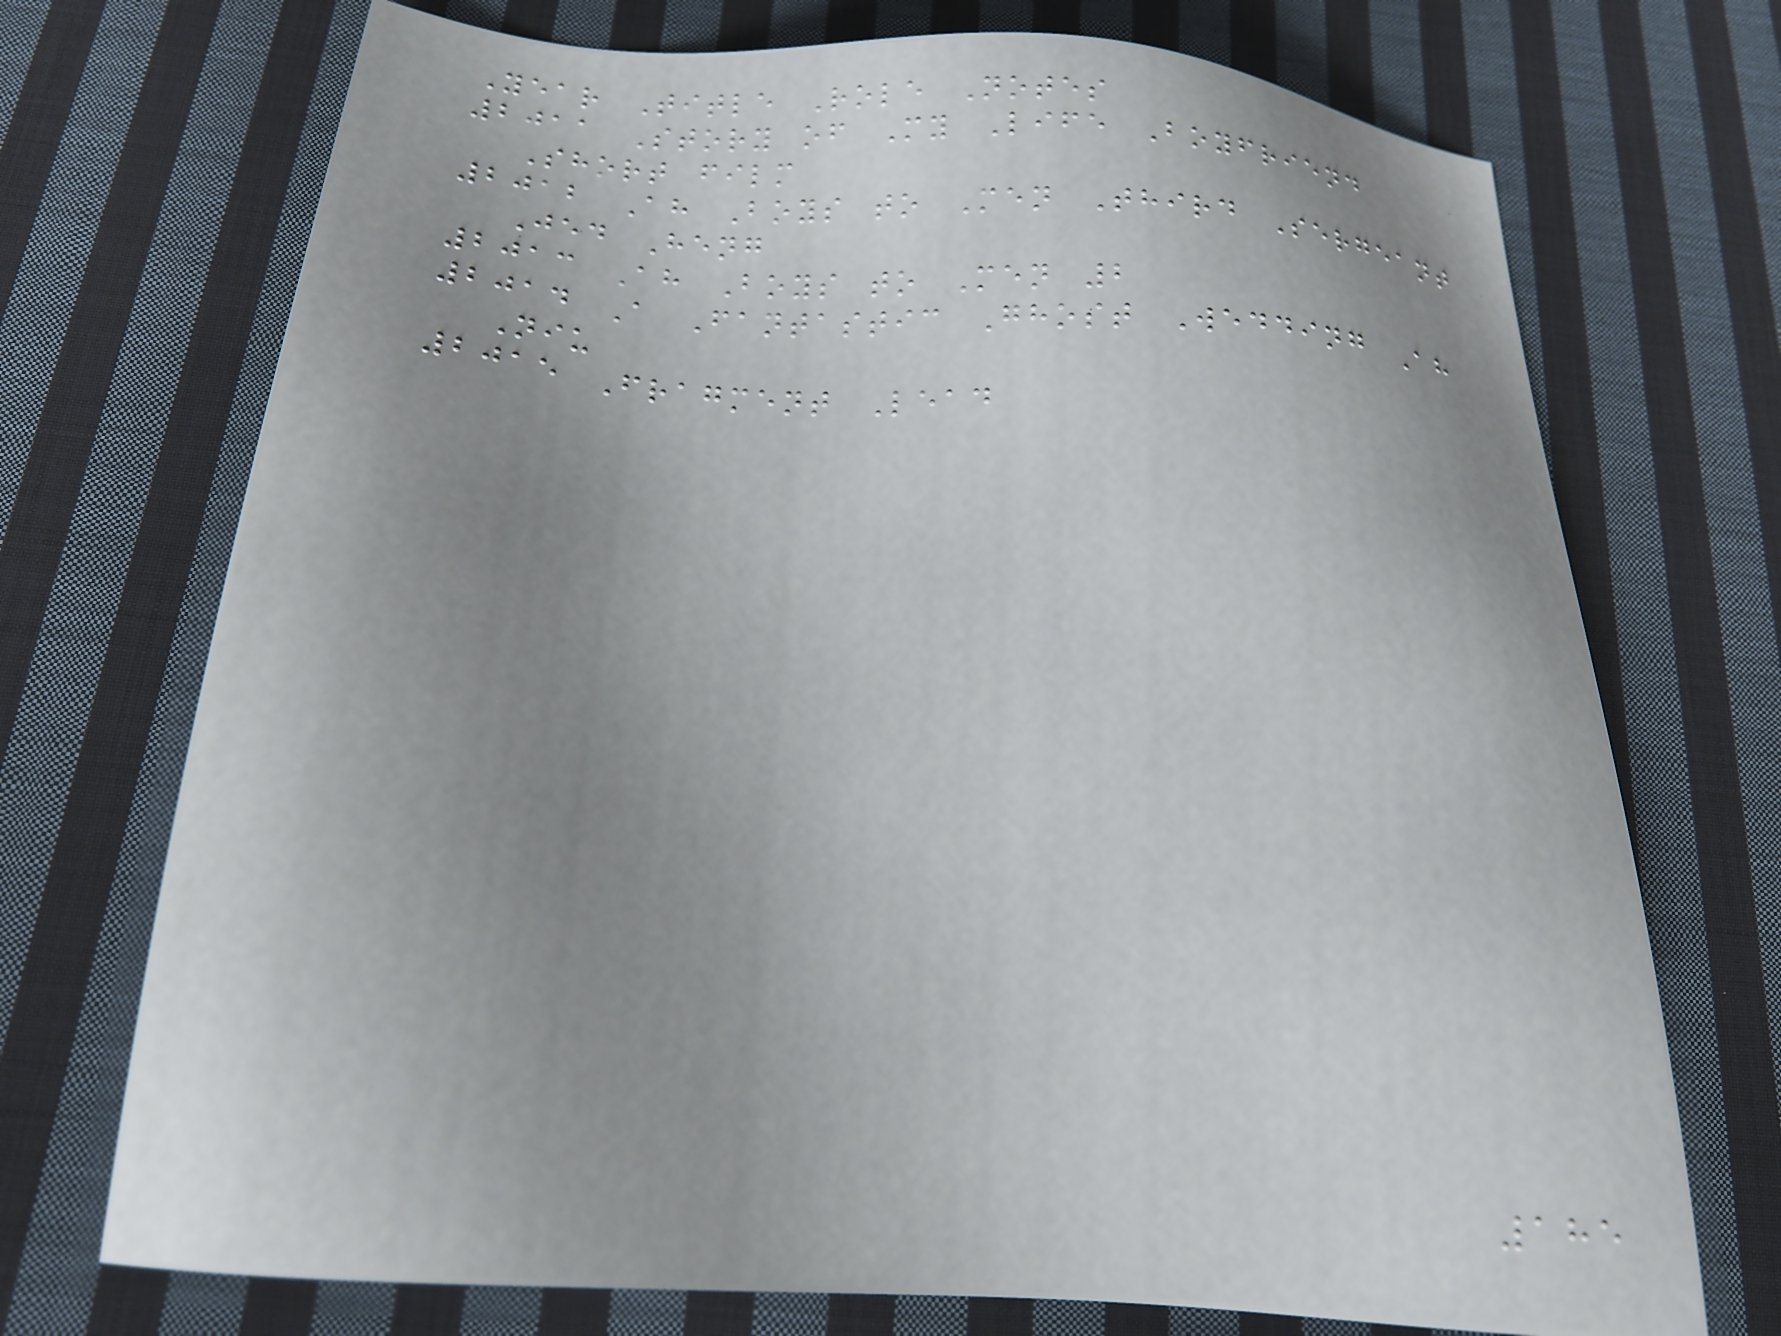Year Title Role Notes
2011 Story of My Life Boyfriend
Short film
2012 Ah Boys to Men Third Sergeant
Jed Heng
2013 Ah Boys to Men 2
2014 A Fantastic Ghost Wedding Ah
Niu
2015 Fragment Lead
185
